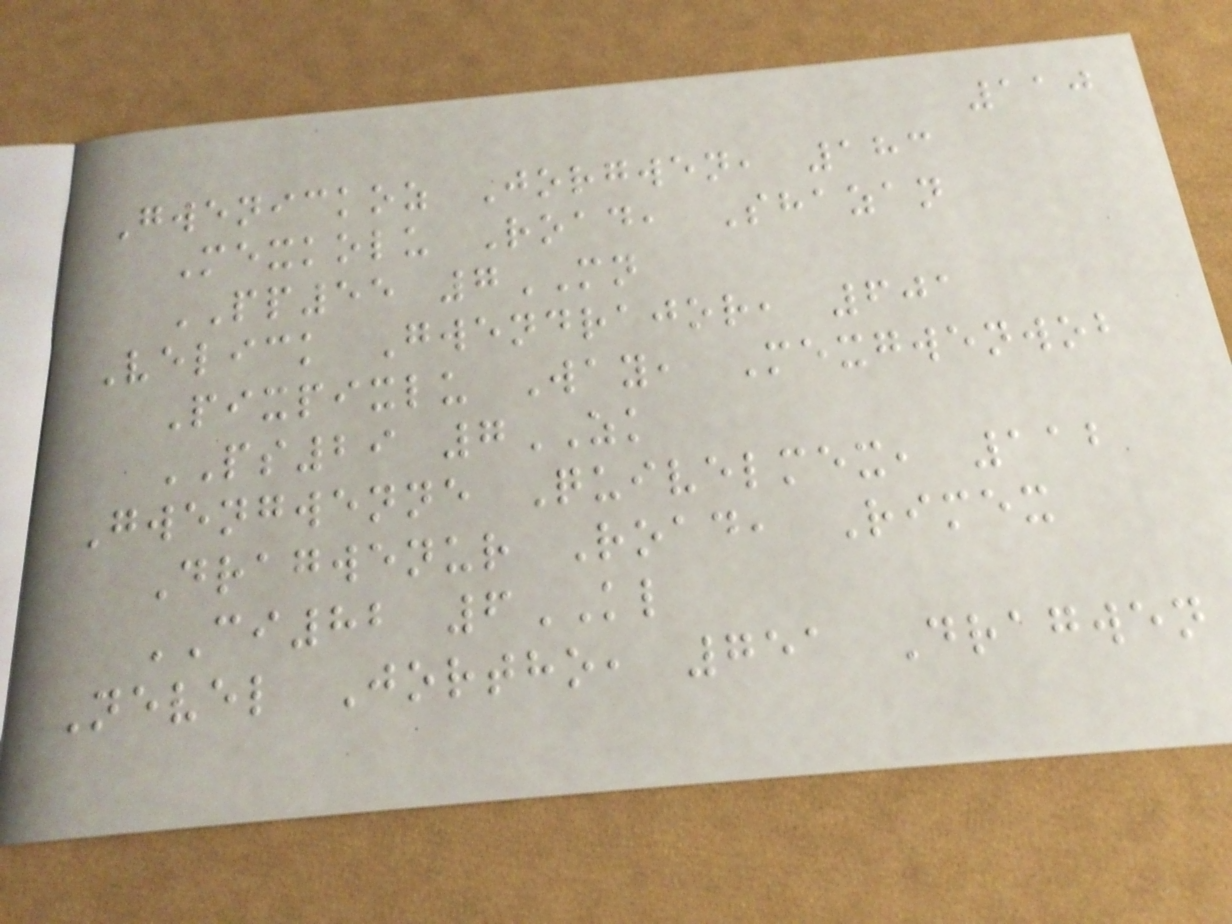110
Gwenickoz Jorgwen, 183
Mexkolu Road, Shazan
PP55 7MN
Velick Gwendrajor, 601
Pixpixlu Way, Mexgwenwob
PS29 7ZK
Gwengwenne Quivelmex, 112
Dragwenur Road, Rimex
CI82 6KL
Nevel Jortho, 751 Dragwen
